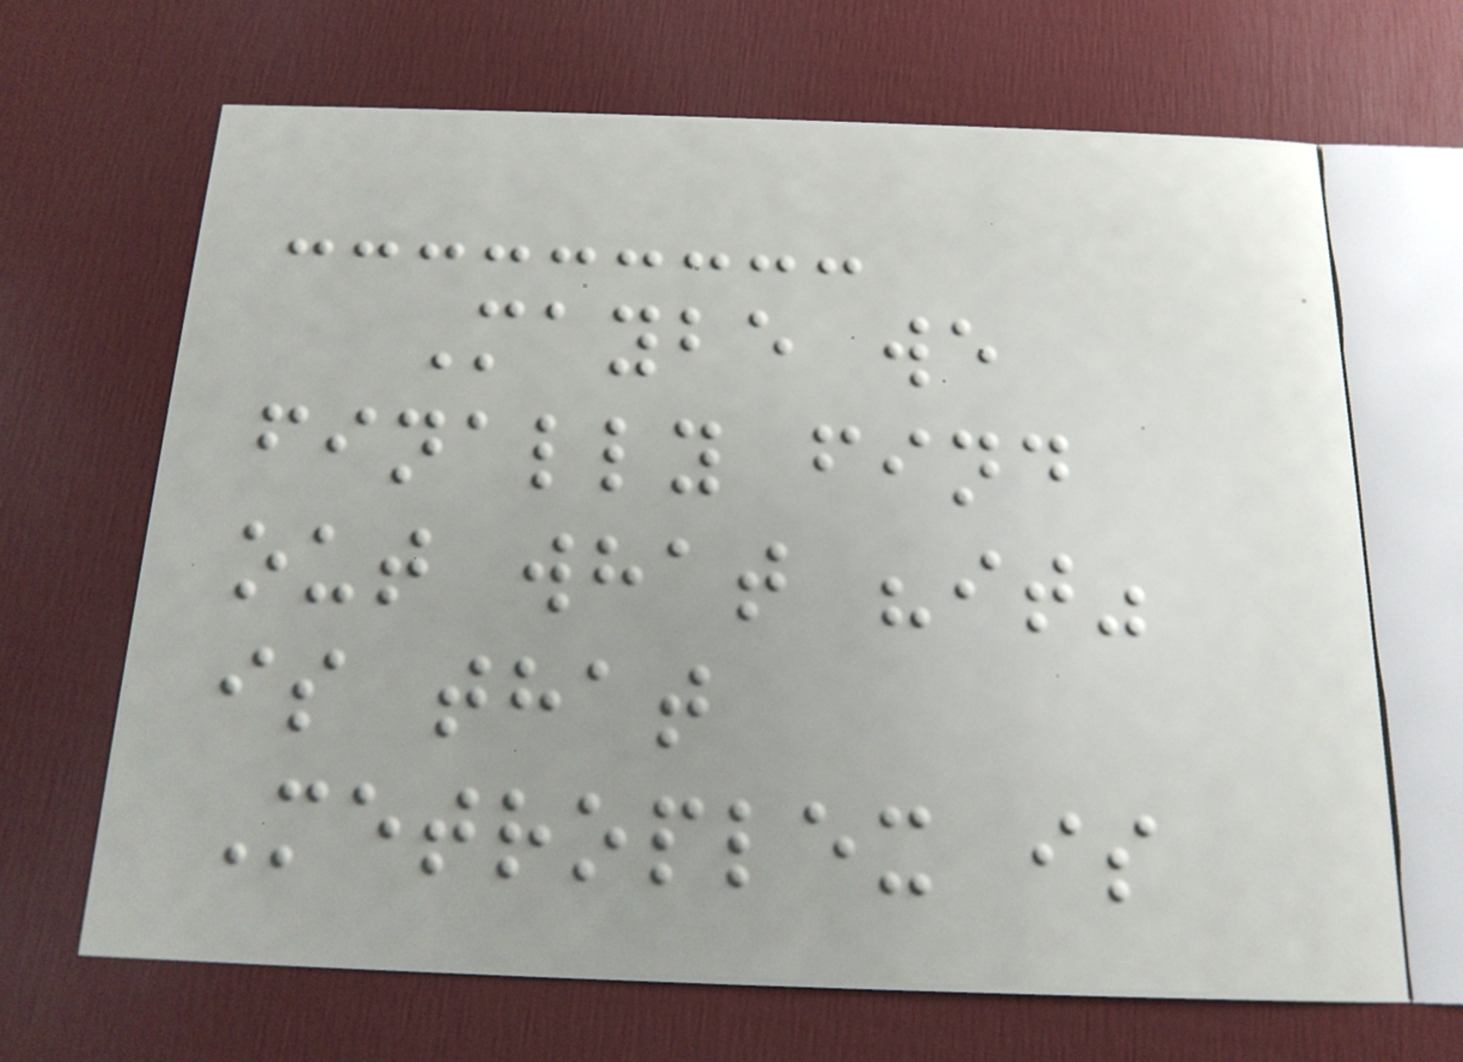Maybe we
finally find
out what "it"
is that
Metroplex is
